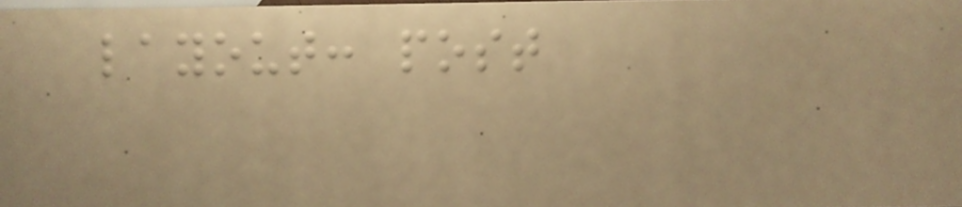layout: post
